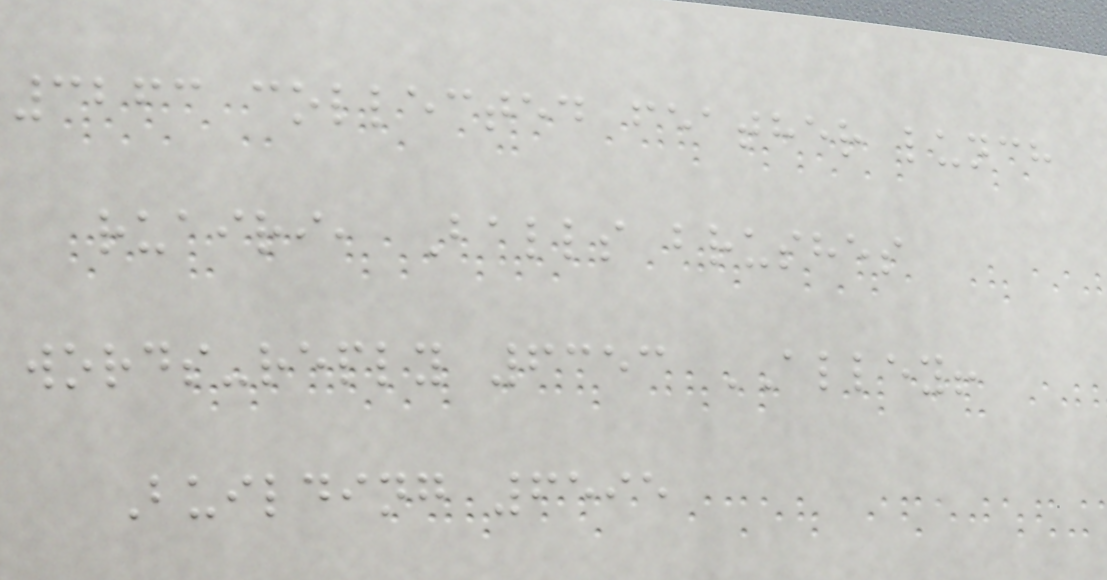3263 collected feather lunch
ruairi, Balls brushes
words-reply 6353 ALLEY!
Building 6595
